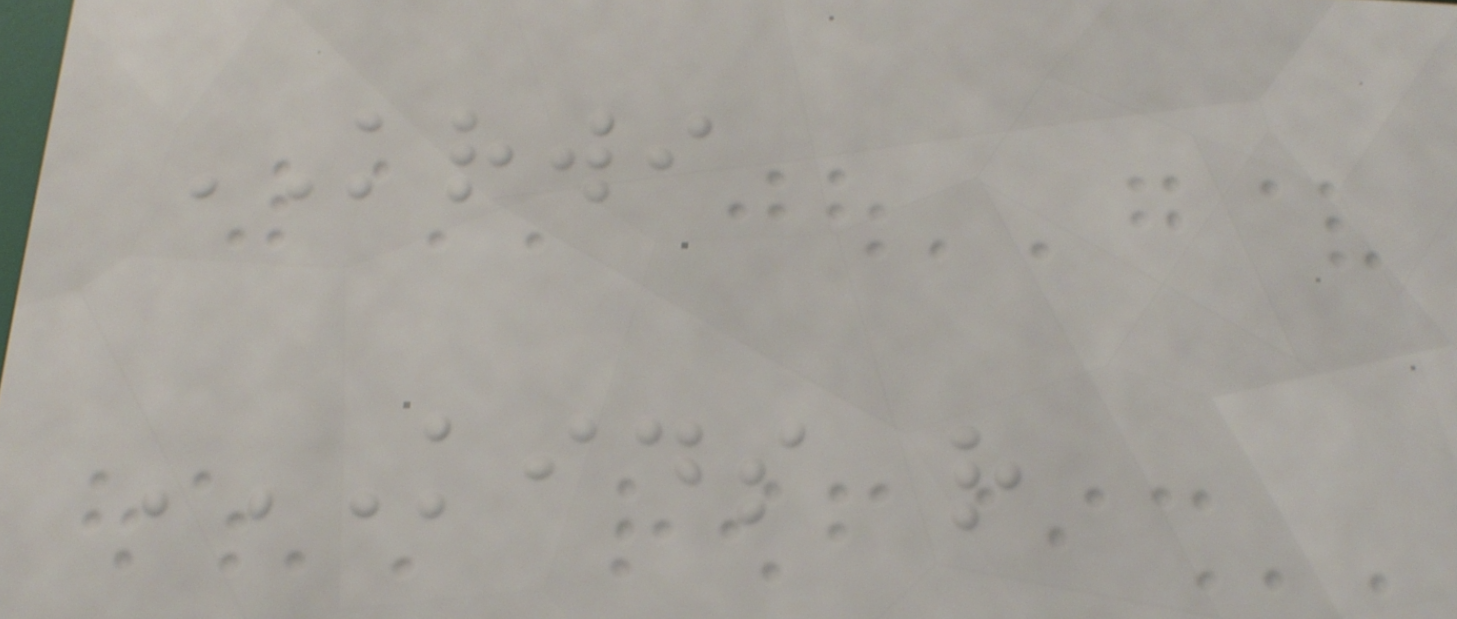KRWI
KIDS R
